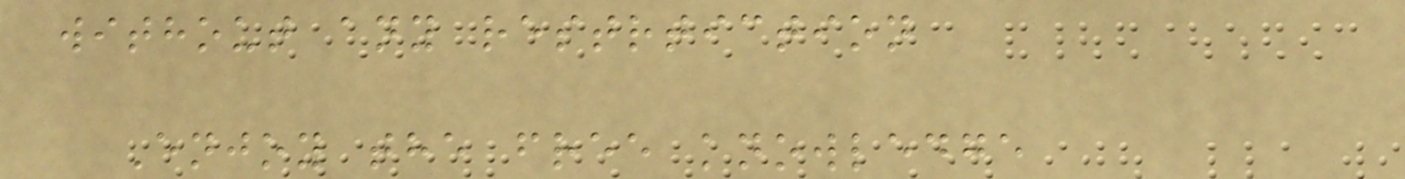without any restrtiction
Enjoy the free knowledge
